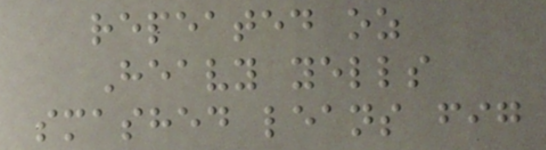repeated oz
Heavy yells
smashed leans fig
